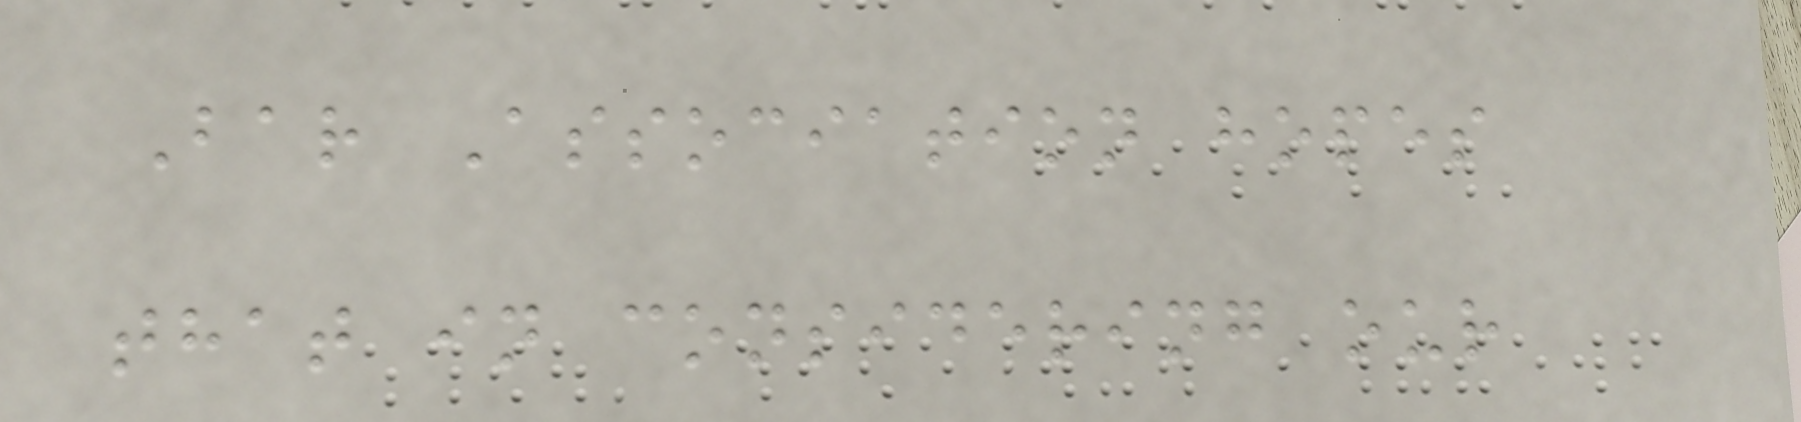Bar Association hopes
that in considering our
